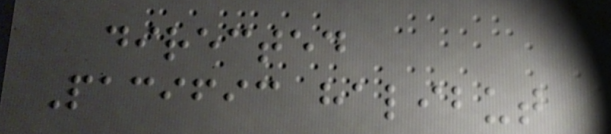directed
Pacific halibut
